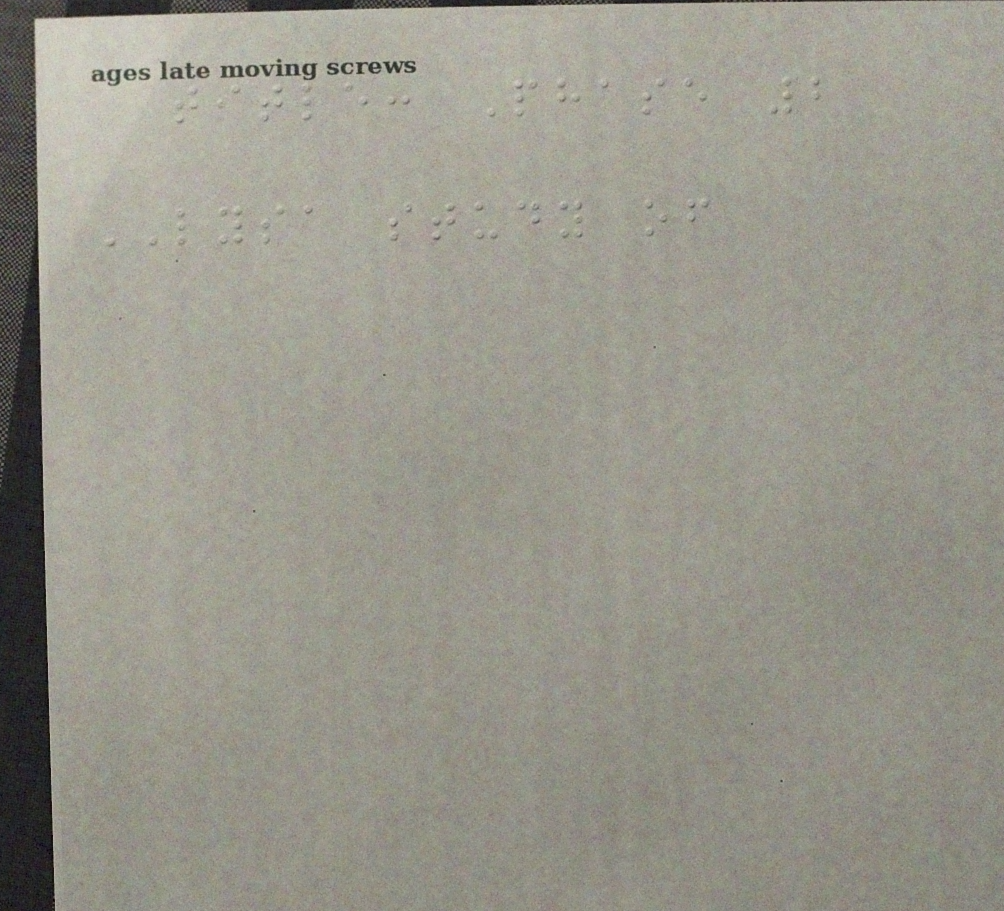title: Phase 2
LYSA study of
